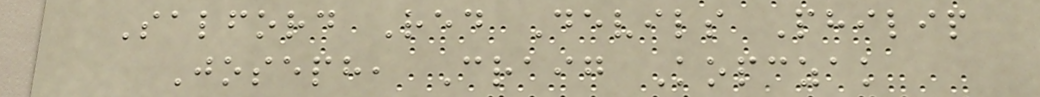Salford Red Devils Philip
Joseph, Craig Kopczak
